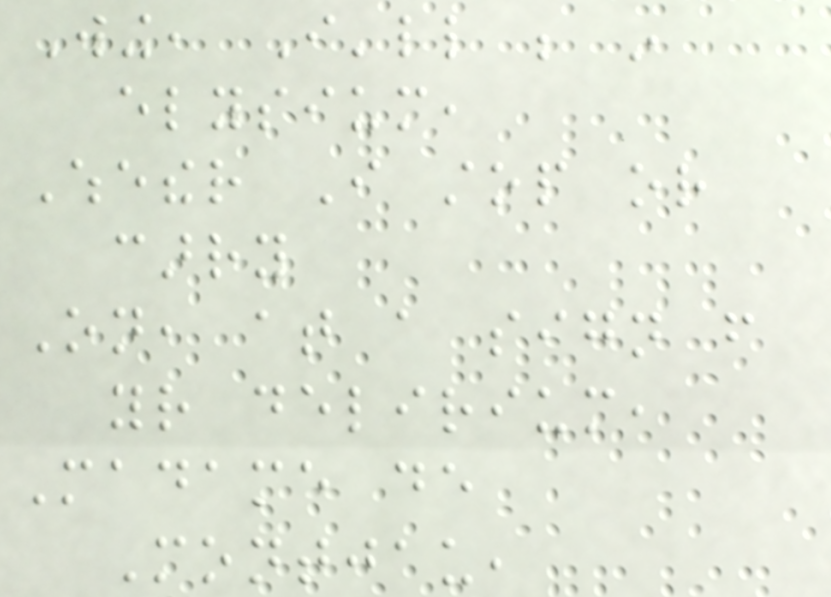Wing, I'll be in
elysium,
Whether I stop or
carry
On, at a sign from
your delirium,
Madame de
Montjau,
